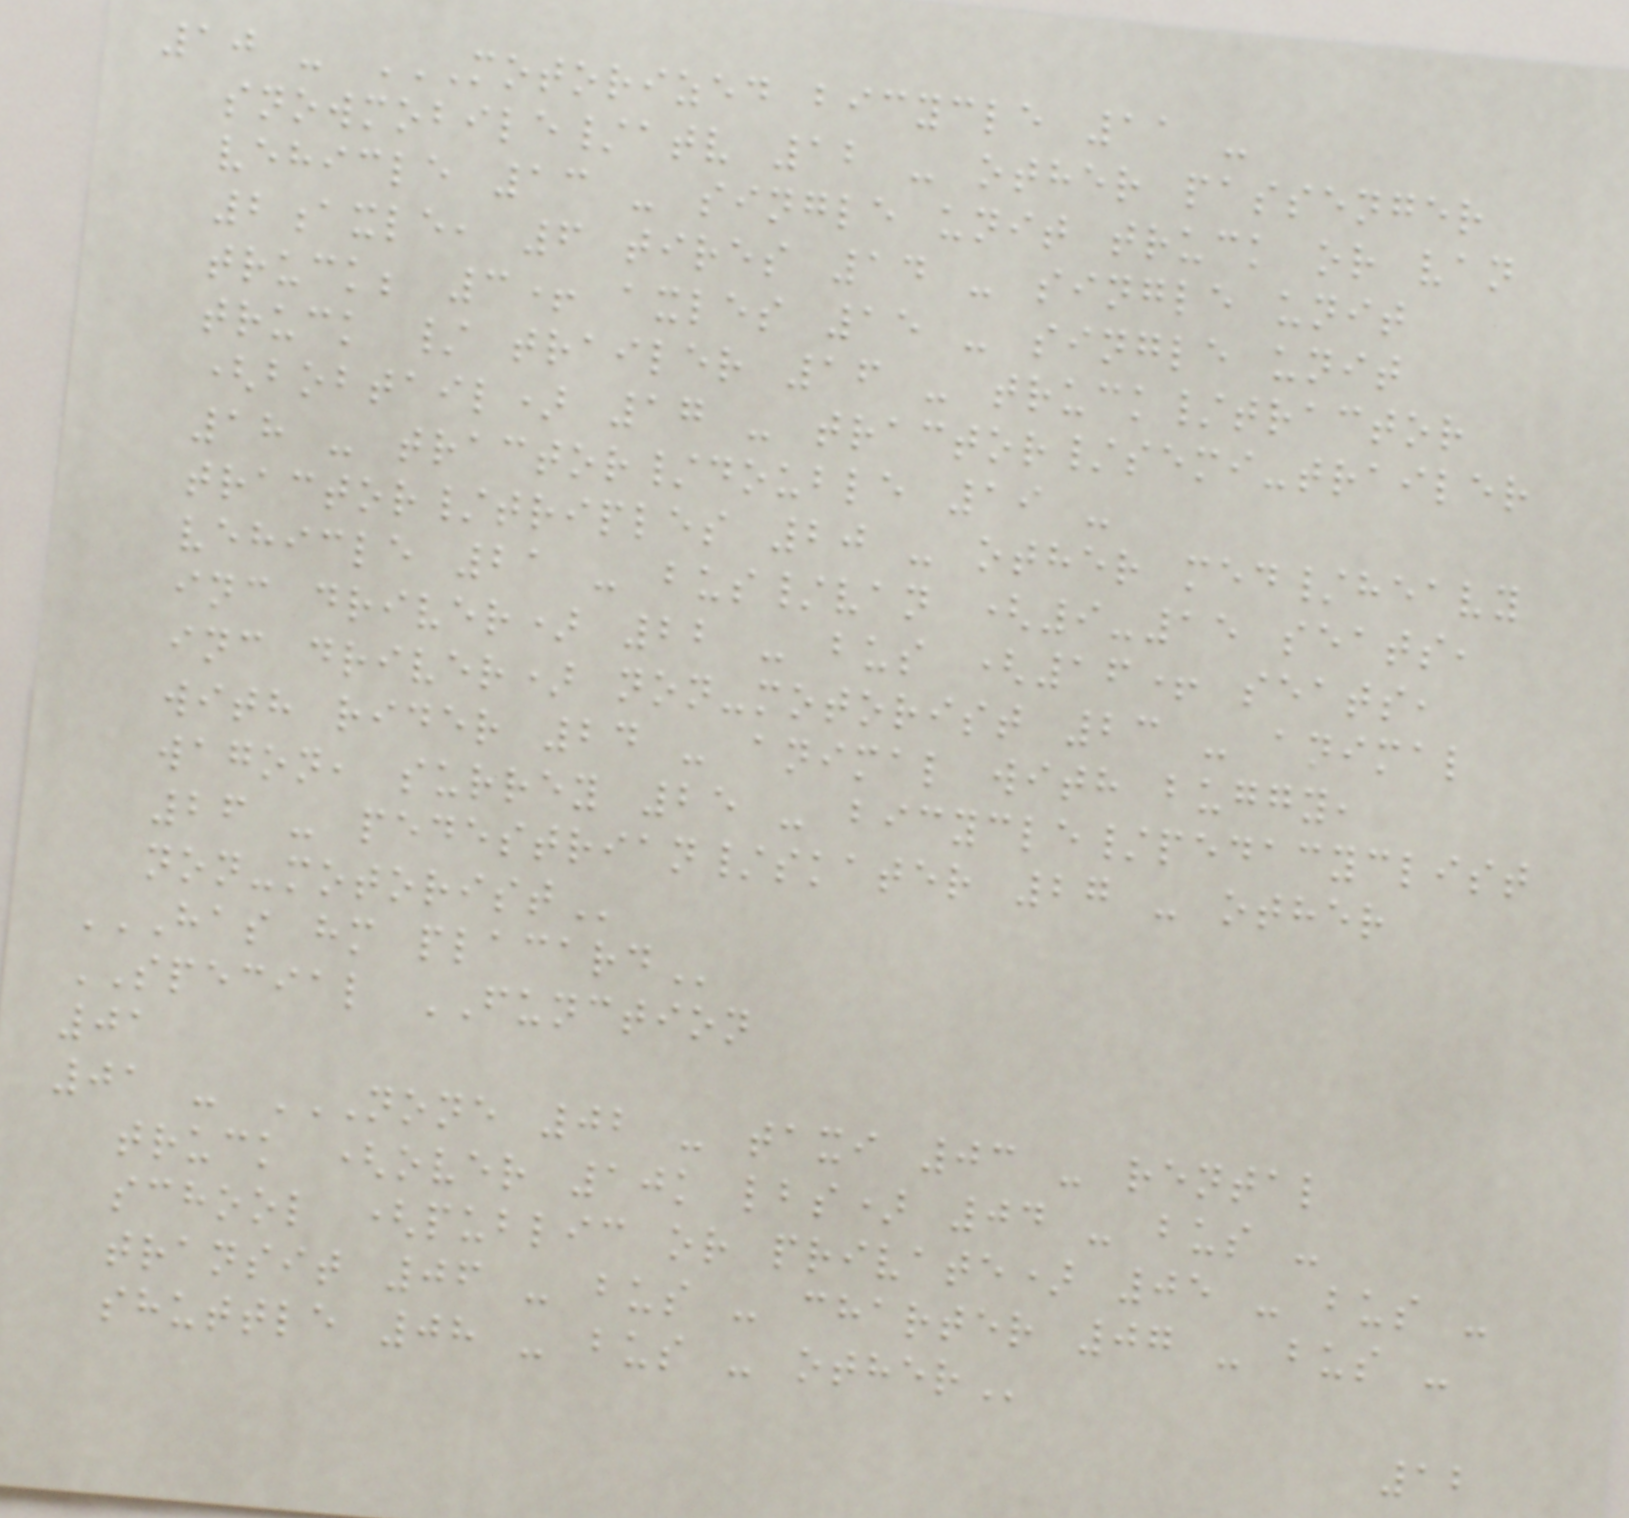10 - MOTORIZED BICYCLE 11 -
SNOWMOBILE/ATV 12 - OTHER PASSENGER
VEHICLE 13 - SINGLE UNIT TRUCK OR VAN
2AXLE, 6 TIRES 14 - SINGLE UNIT
TRUCK; 3+ AXLES 15 - SINGLE UNIT
TRUCK / TRAILER 16 - TRUCK/TRACTOR
(BOBTAIL) 17 - TRACTOR/SEMI-TRAILER
18 - TRACTOR/DOUBLE 19 -
TRACTOR/TRIPLES 20 - OTHER MED/HEAVY
VEHICLE 21 - BUS/VAN (9-15 SEATS,
INC DRIVER) 22 - BUS (16+ SEATS,
INC DRIVER) NON-MOTORIST 23 - ANIMAL
WITH RIDER 24 - ANIMAL WITH BUGGY,
WAGON, SURREY 25 - BICYCLE/PEDACYCLIST
26 - PEDESTRIAN/SKATER 27 - OTHER
NON-MOTORIST
HAS HM PLACARD
SPECIAL FUNCTION
01
01 - NONE 02 - TAXI 03 - RENTAL
TRUCK (OVER 10K LBS) 04 - BUS -
SCHOOL (PUBLIC OR PRIVATE) 05 - BUS -
TRANSIT 06 - BUS - CHARTER 07 - BUS -
SHUTTLE 08 - BUS - OTHER
12
